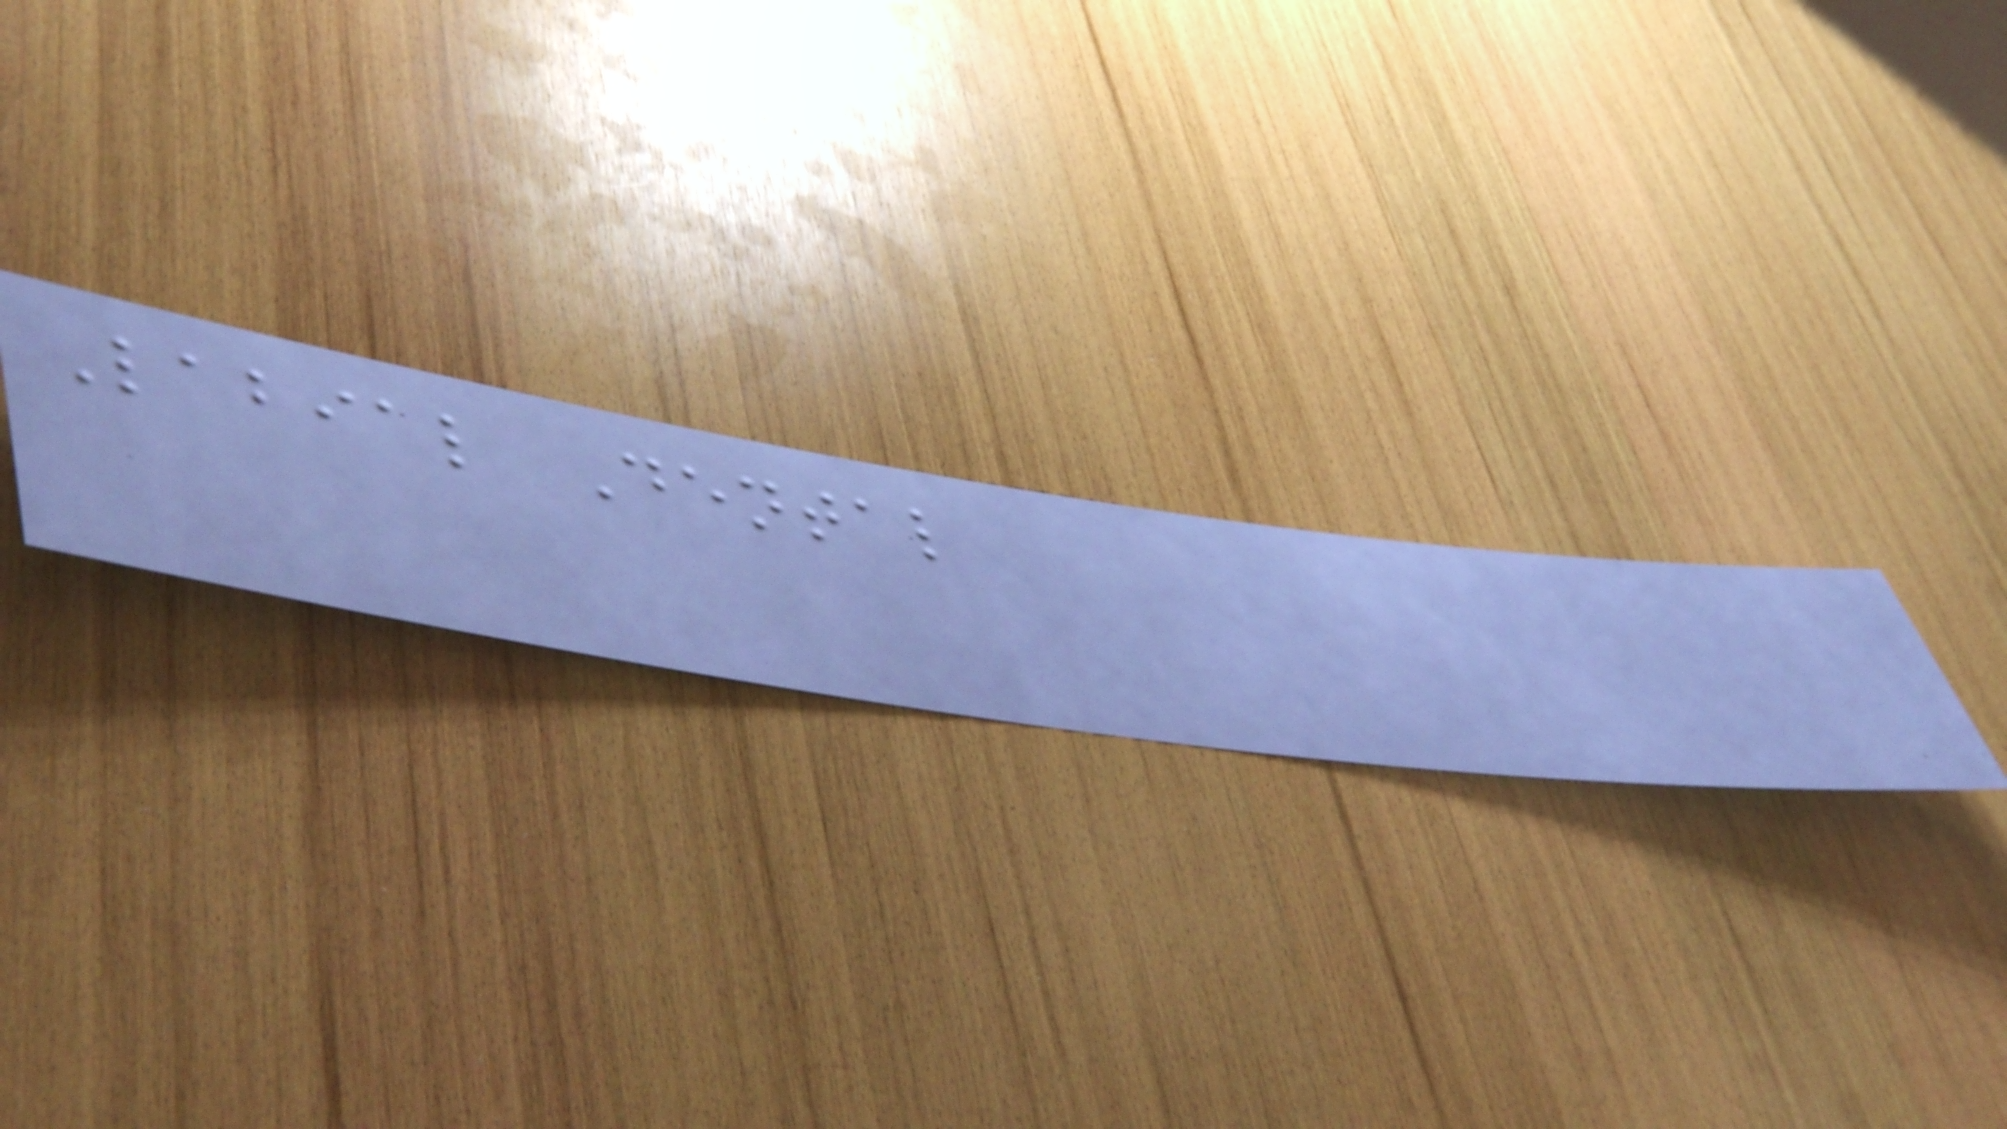Labial Dental
